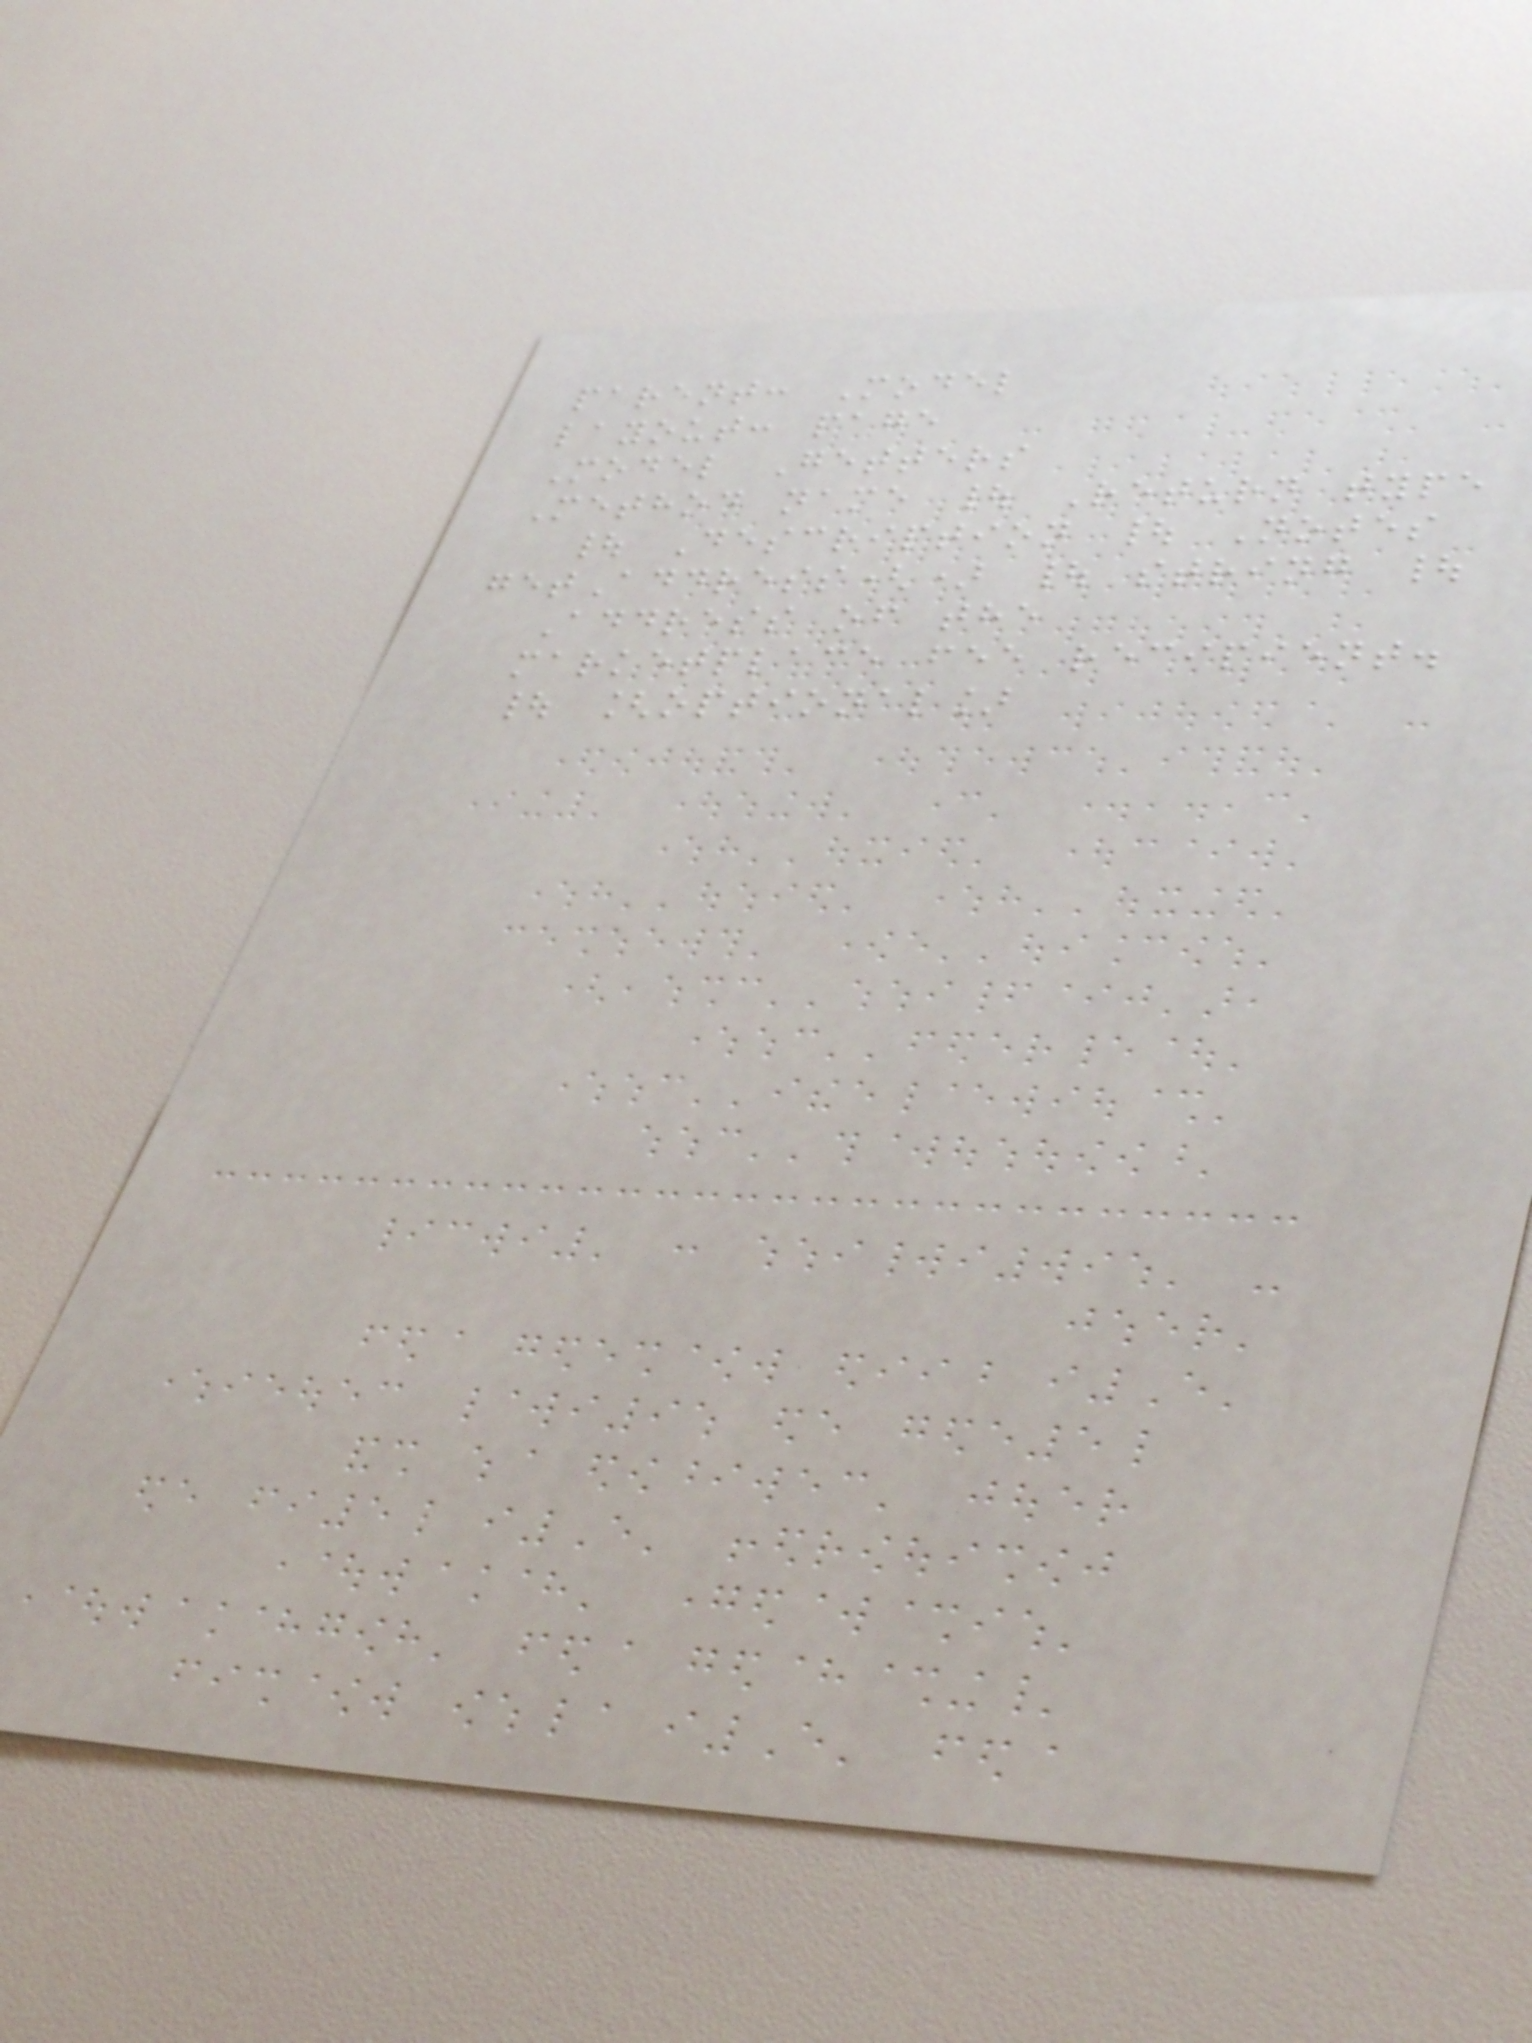parent: Model
layout: page
Model Getters
Method name | Return type
| Description | Notes
getAddress() | string |
Address of the
marketplace fee recipient.
| [optional]
